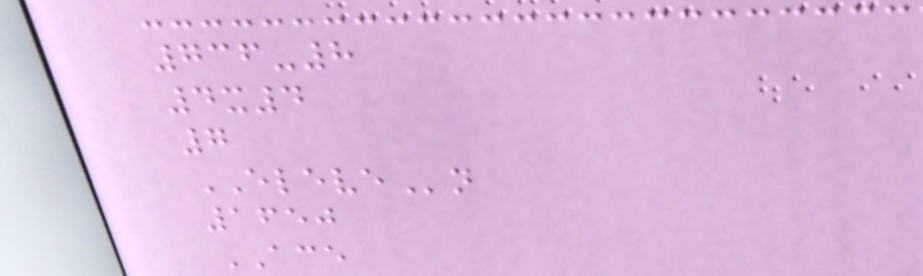736-8
4x4
7
ELEVEn
1650
ACE
